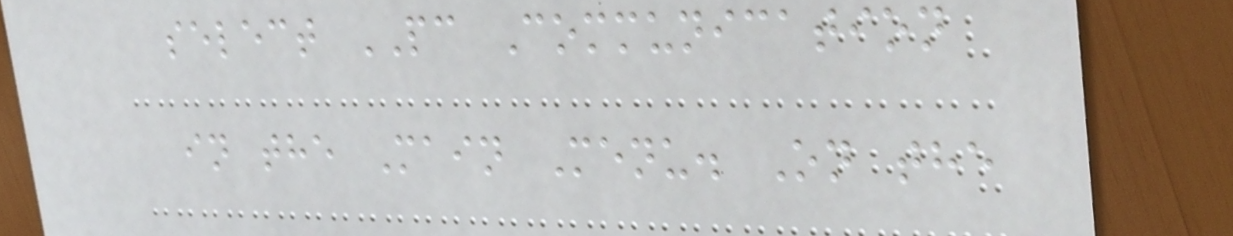select PC Communication
in the Main Menu. On the
